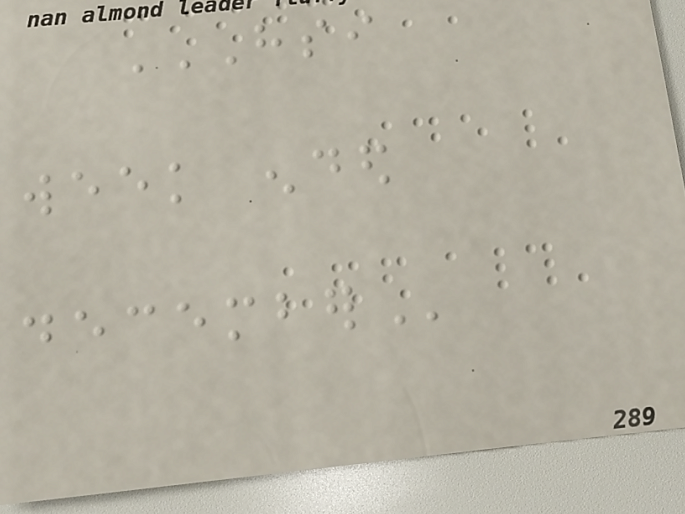HSI
WEEK ENDED
DECEMBER
